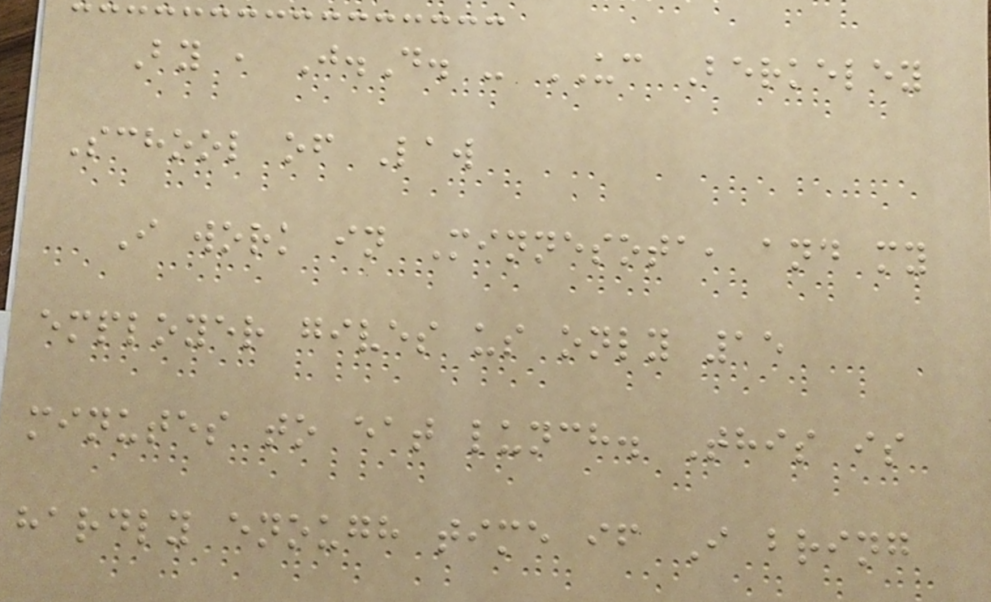By , J.D. - UC Berkeley
School of Law
I work in Minnesota, and my
employer gives us only 15
minutes to eat lunch. This is
hardly enough time if I bring
